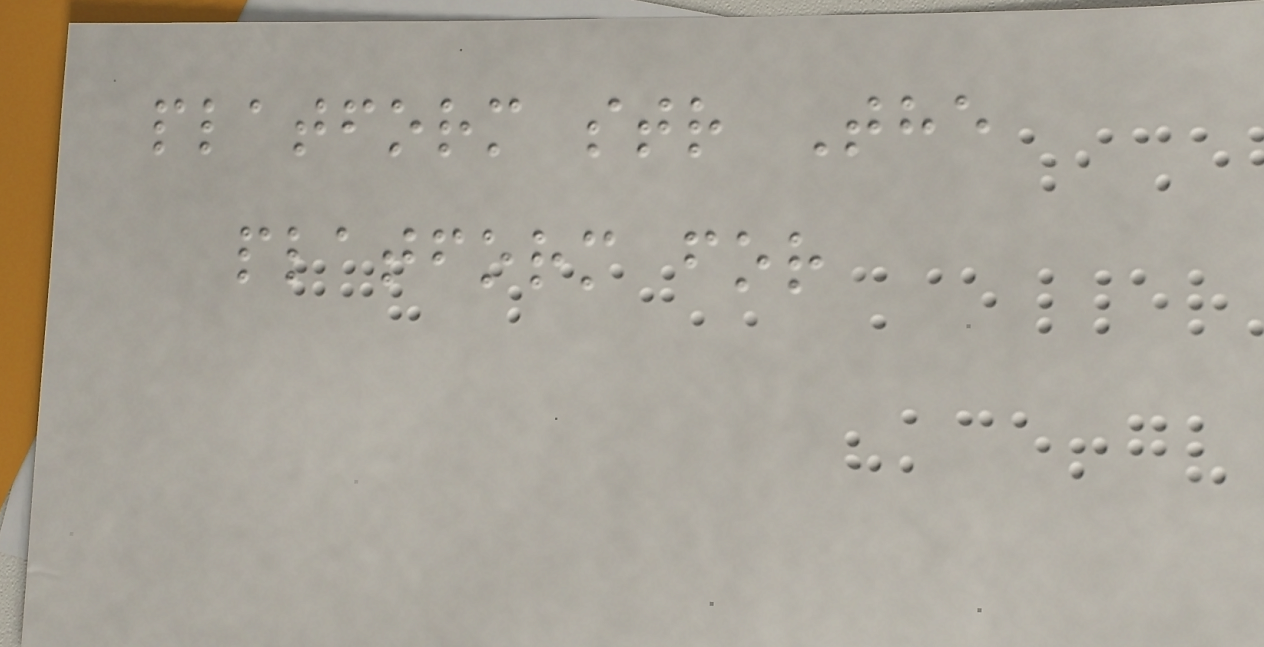platform str The
platform for
